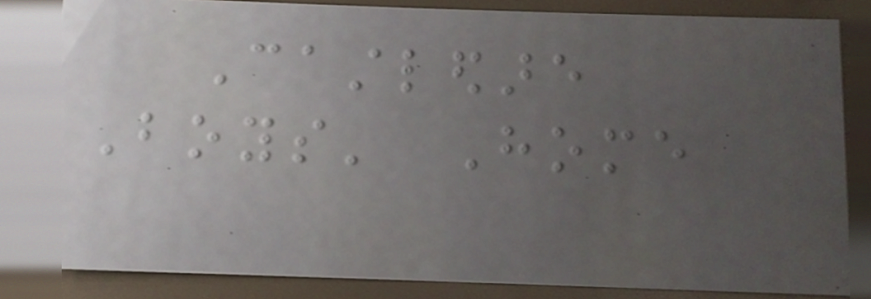Castledare
Boys' Home
